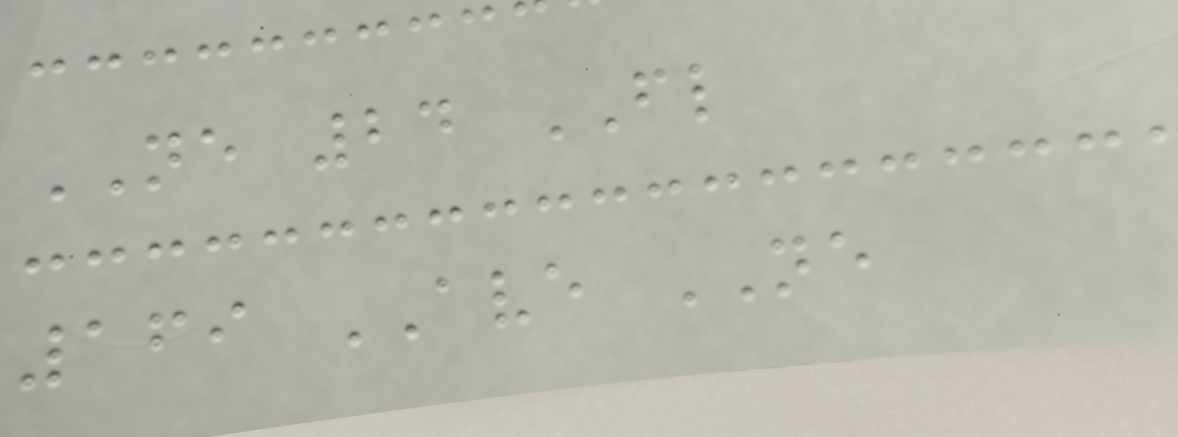NE 24 FL
169 AVE NE
